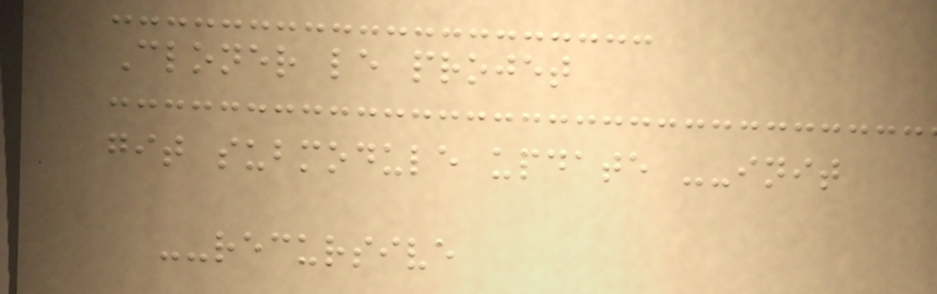Cloner le projet
git submodule update --init
--recursive
